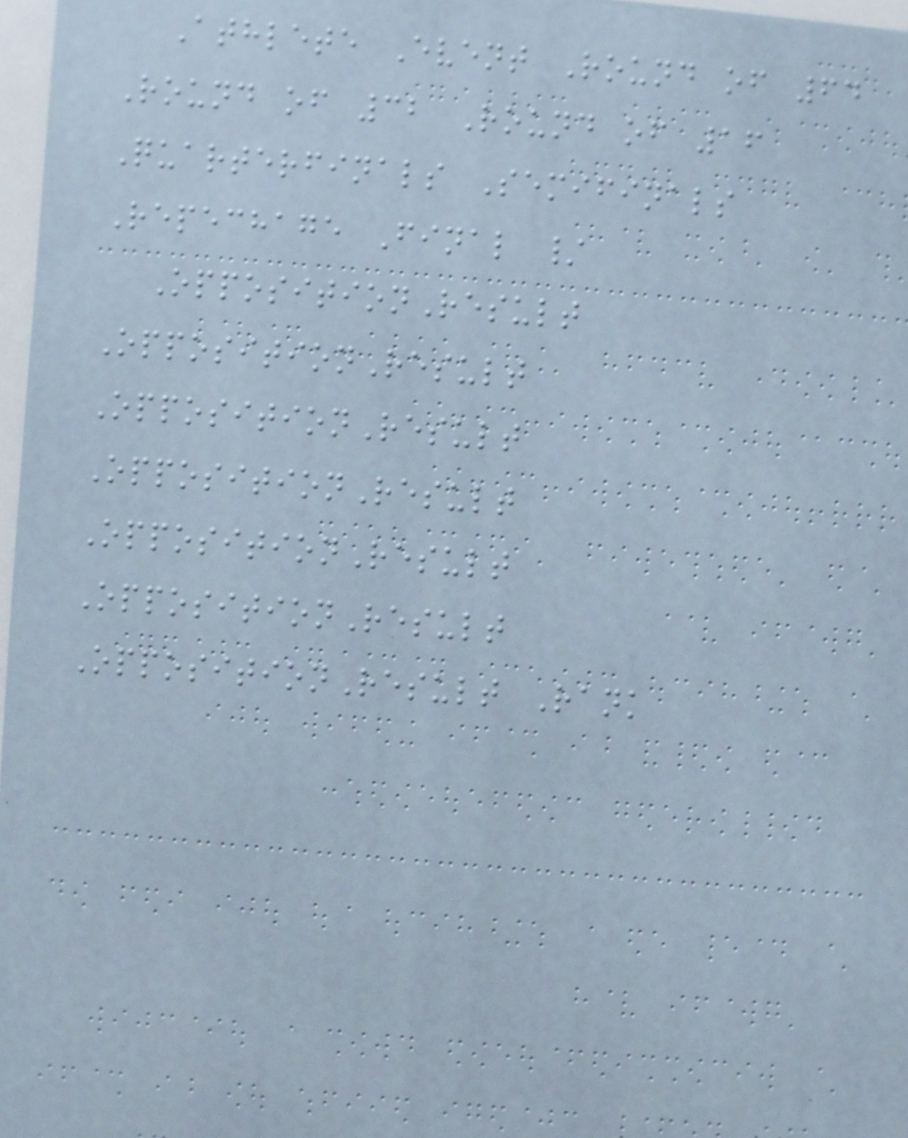Athlete Event Round of 64
Round of 32 Round of 16
Quarterfinals Semifinals
Repechage Final /
OppositionResult
OppositionResult
OppositionResult
OppositionResult
OppositionResult
OppositionResult
OppositionResult Rank
